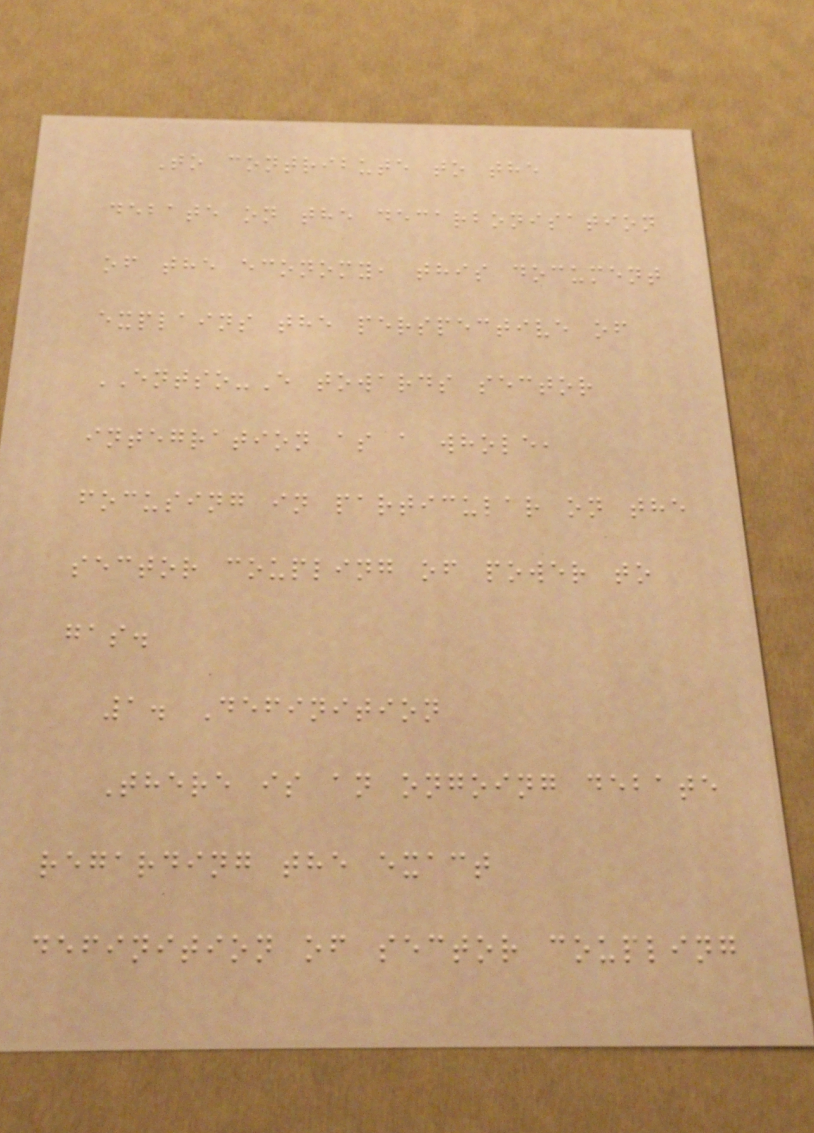To contribute to the
debate on the decarbonisation
of the economy, this document
explains the perspective of
ENTSO-E towards sector
integration as a whole,
focusing in particular on the
sector coupling of power to
gas.
1. Definition
There is an ongoing debate
regarding the exact
definition of sector coupling
